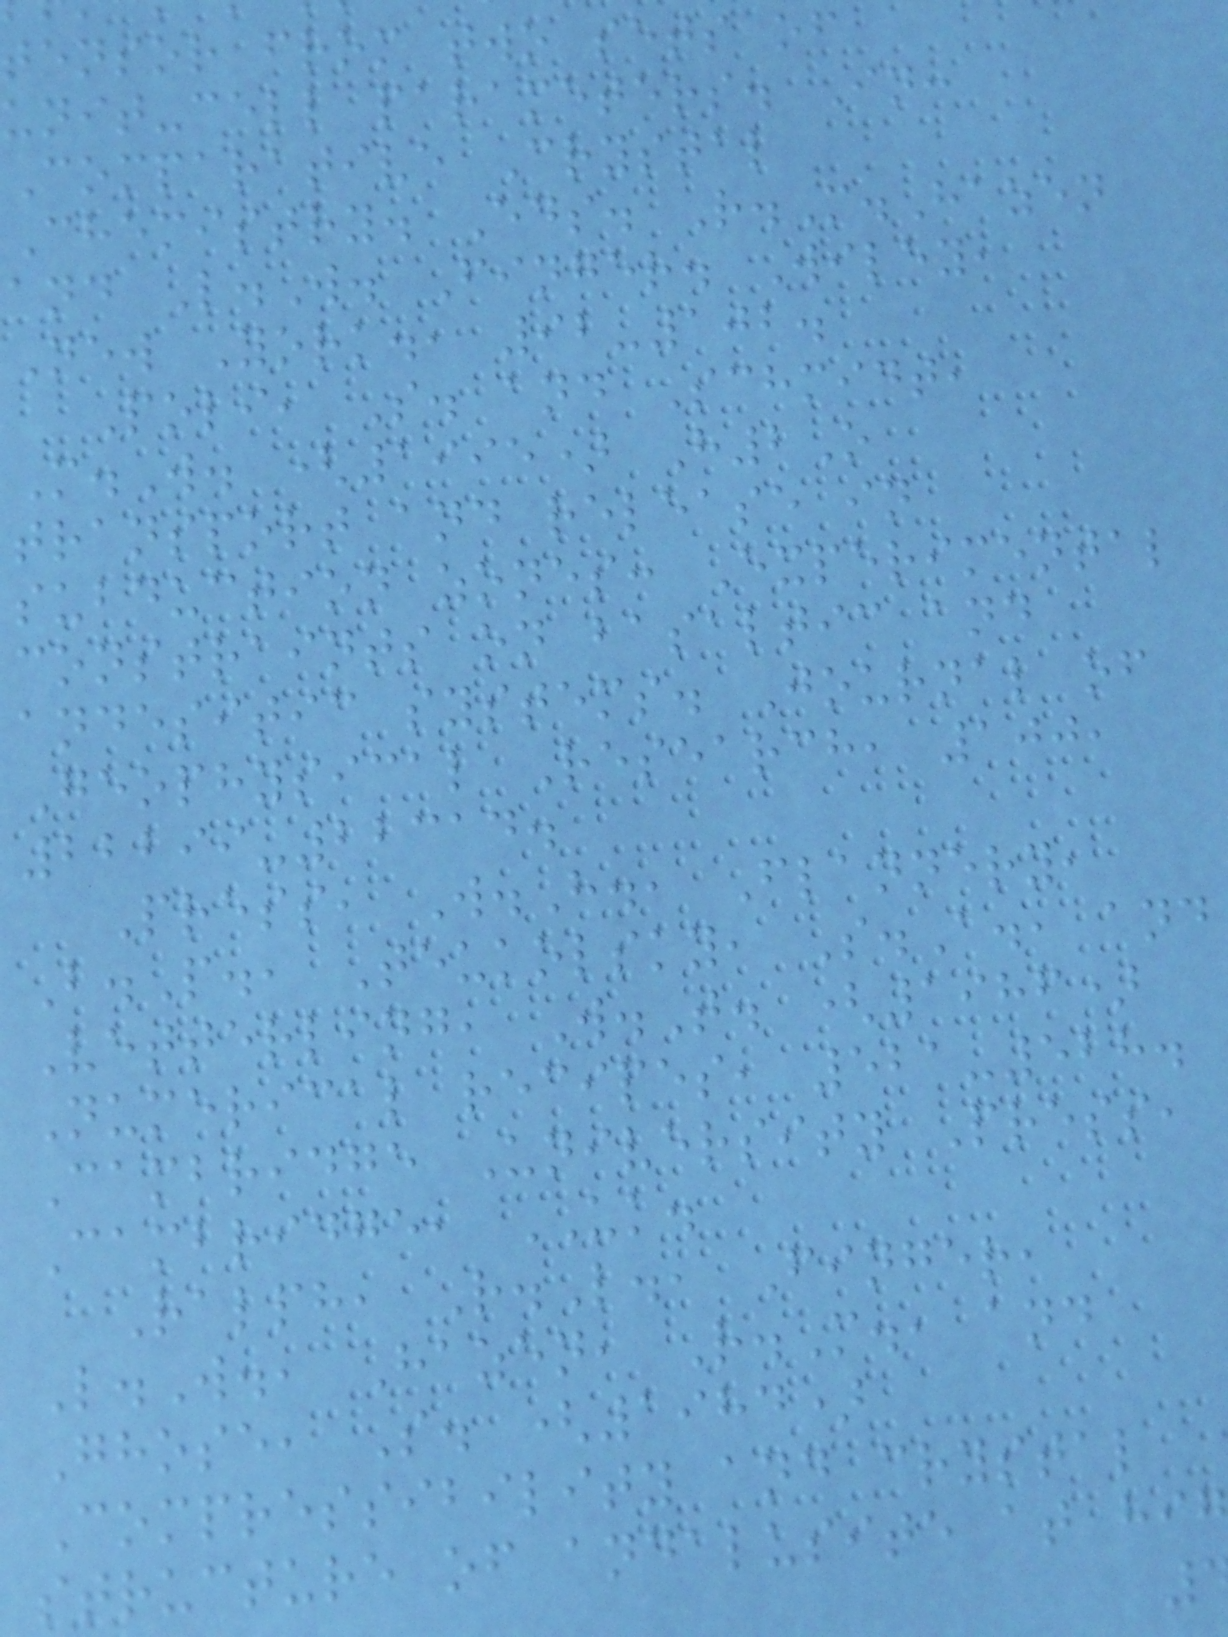tensor from two sets of
unit-cell parameters. In:
Comparative Crystal
Chemistry. Eds. R.M.Hazen
and L.W. Finger. Wiley,
New York., 92-102.
Poli, S. and Schmidt,
M.W. (1995) H2O
transport and release in
subduction zones: Experimental
constraints on basaltic and
andesitic systems. Journal of
Geophysical Research, 100,
22299-22314.
Press, W.H., Flannery,
B.P., Teukolsky, S.A., and
Vetterling, W.T. (1986)
Numerical recipes, 521-528.
Cambridge University Press,
Cambridge, UK.
Ralph, R.L., Finger,
L.W., Hazen, R.M., and
Ghose, S. (1984)
Compressibility and crystal
structure of andalusite at hi
